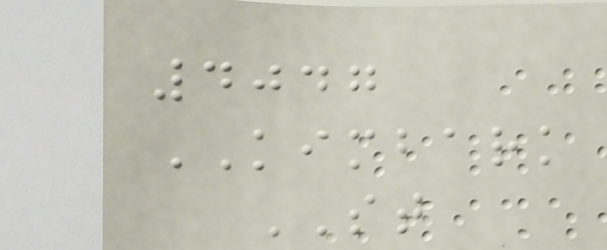4047
KIMBARK
ST
